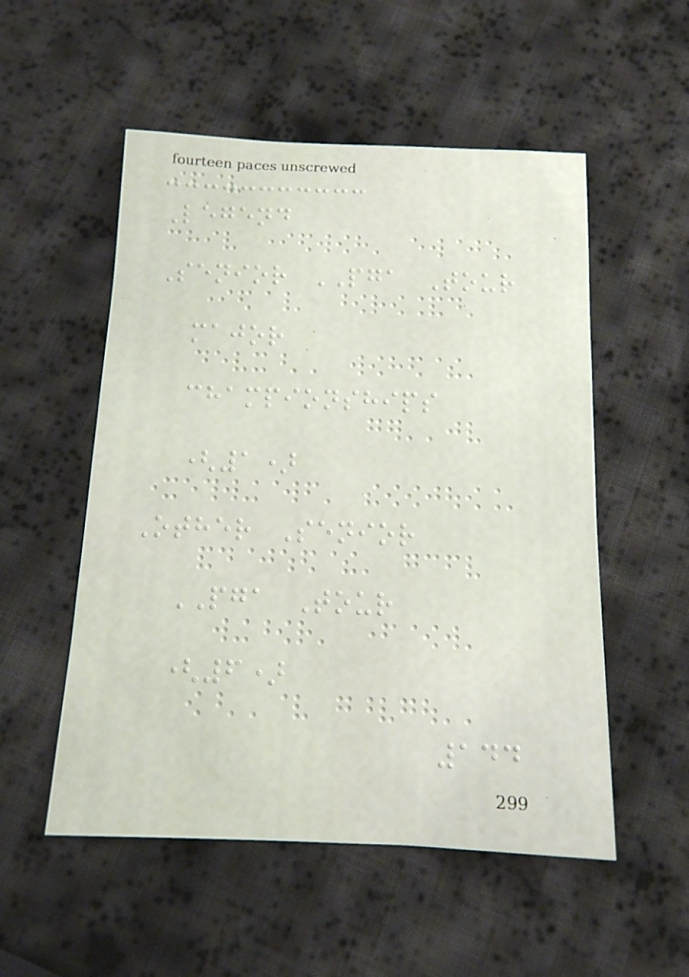Legend
Senior PGA Tour
major
championships
(1)
Other Senior
PGA Tour
(6)
144
